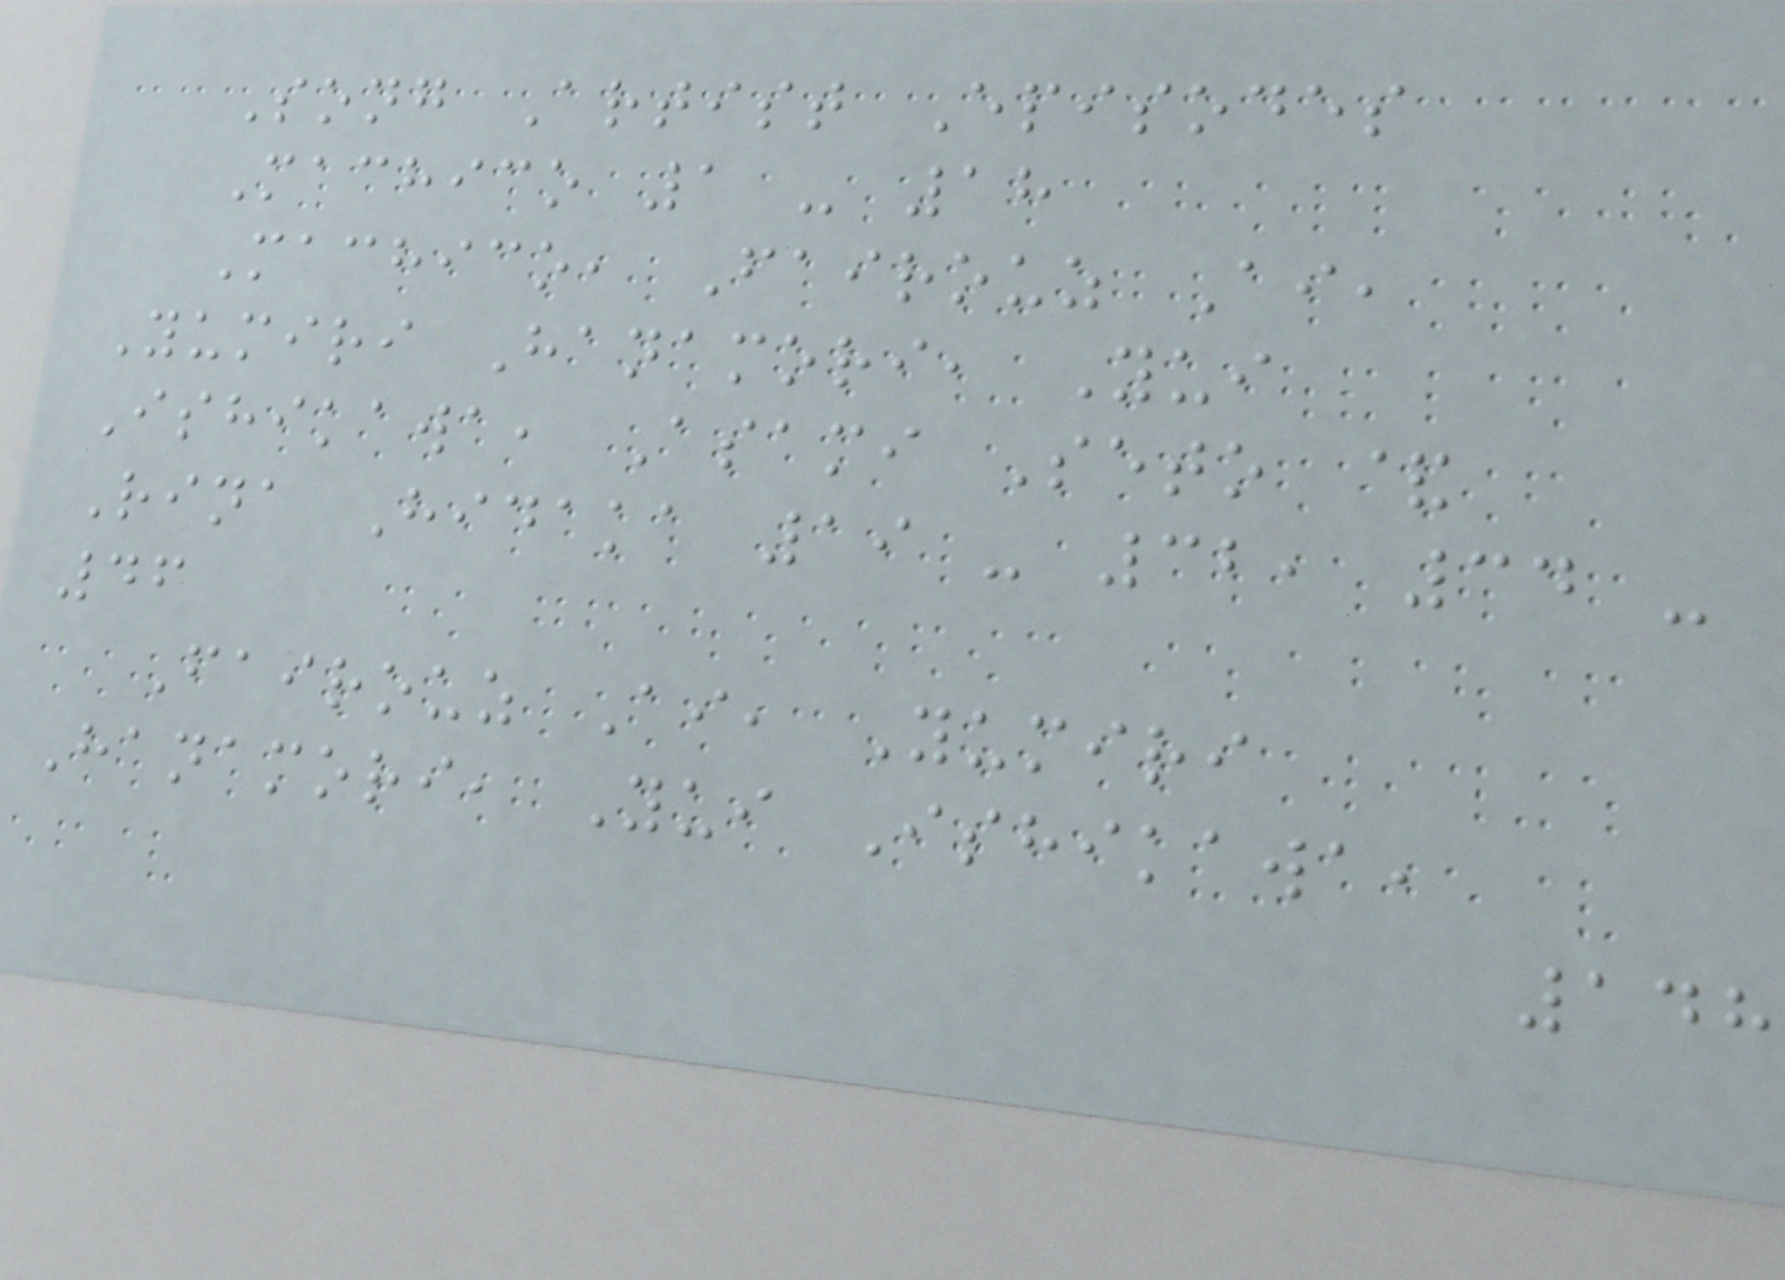Song Artist Episodes
Machico 1 - 18
Machico, Fairouz Ai,
Yumiri Hanamori, Yui
Ishikawa, Asami Seto &
Rina Hidaka 19 - 32, 34 -
46
Fairouz Ai, Yumiri
Hanamori, Yui Ishikawa,
148
